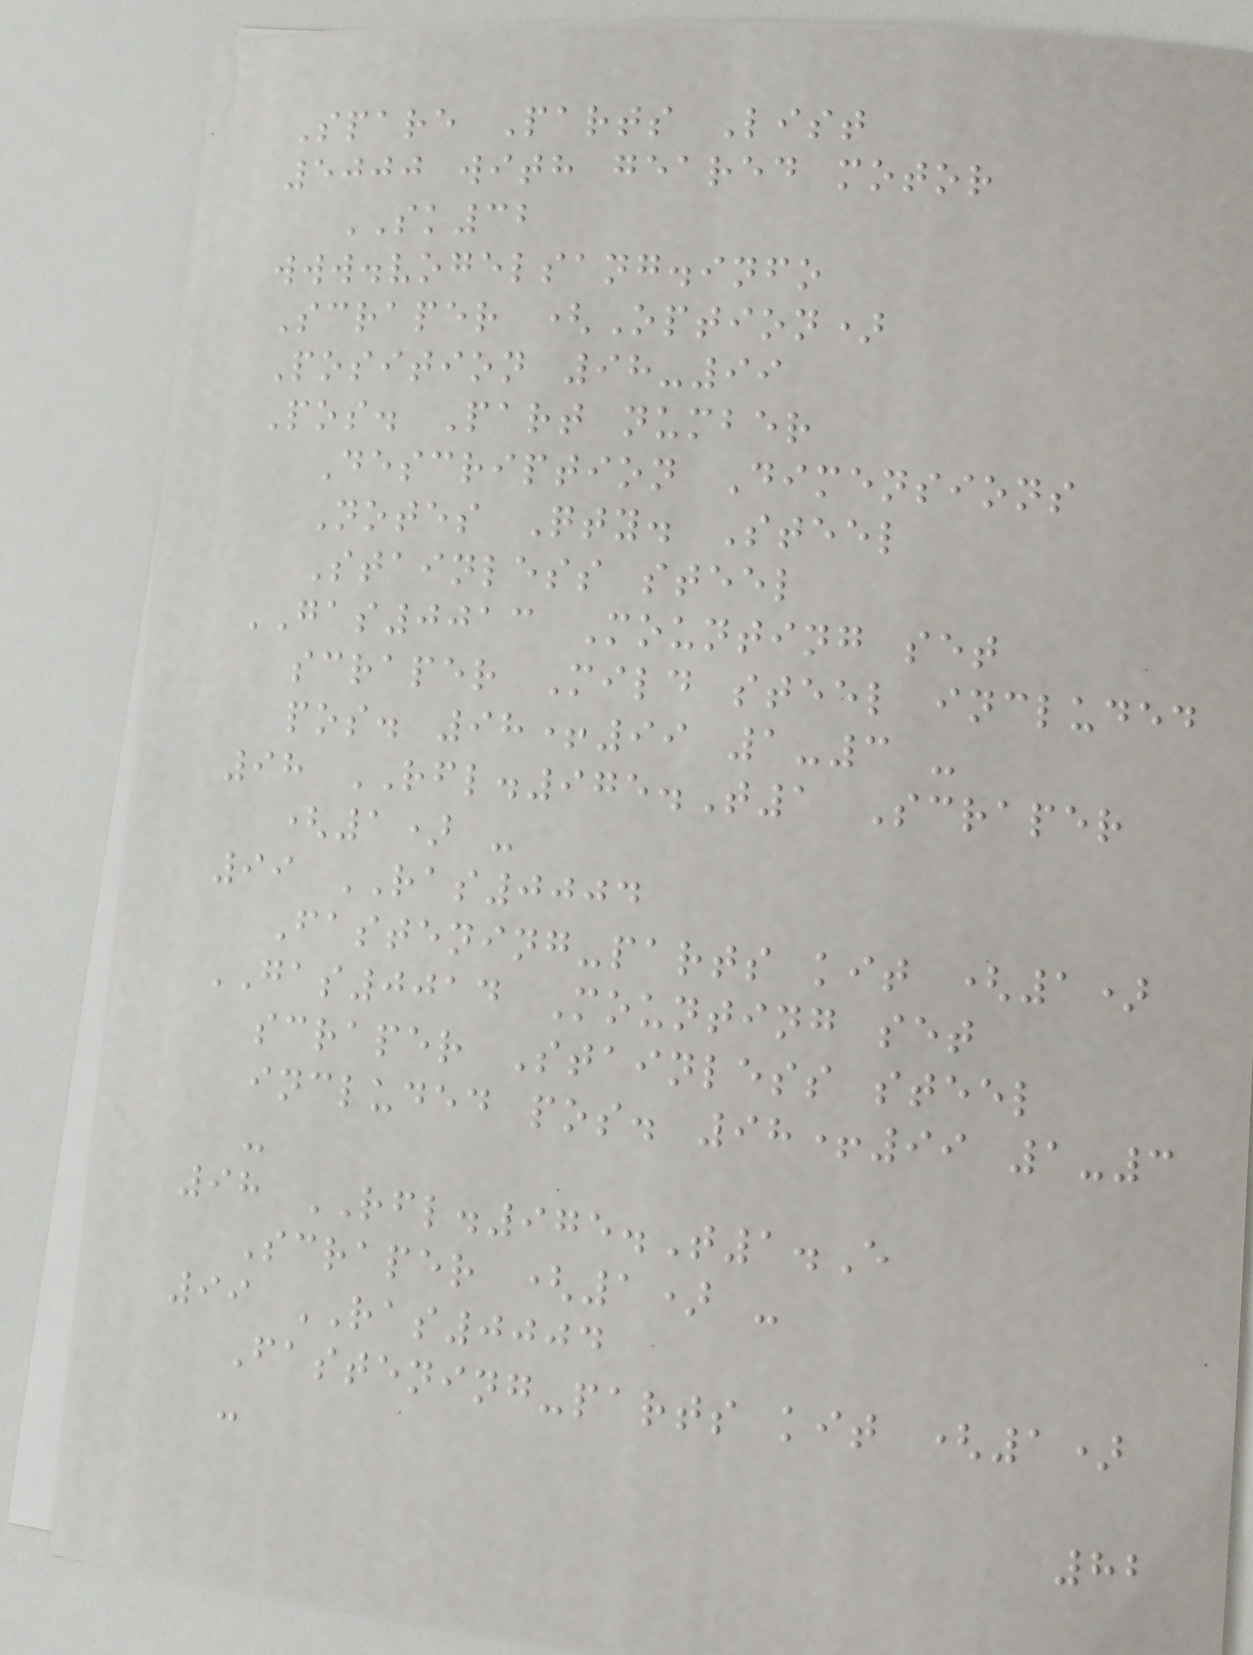Spare Parts List
5000 with geared motor
SK32
www.vogelsang.info
Scraper (Option)
Position 98-99
Pos. Part number
Description Dimensions
Notes Qty. Steel
Stainless steel
GAS0013 Mounting set
scraper Mild steel included
pos. 98+99 1-3 -
98 RFL.975.T1 Scraper
(1) -
99 RAS0004
Fastening-parts kit (1)
GAS0014 Mounting set
scraper Stainless steel
included pos. 98+99 1-3
-
98 RFL.975.T1.E
Scraper (1) -
99 RAS0004
Fastening-parts kit (1)
-
82
